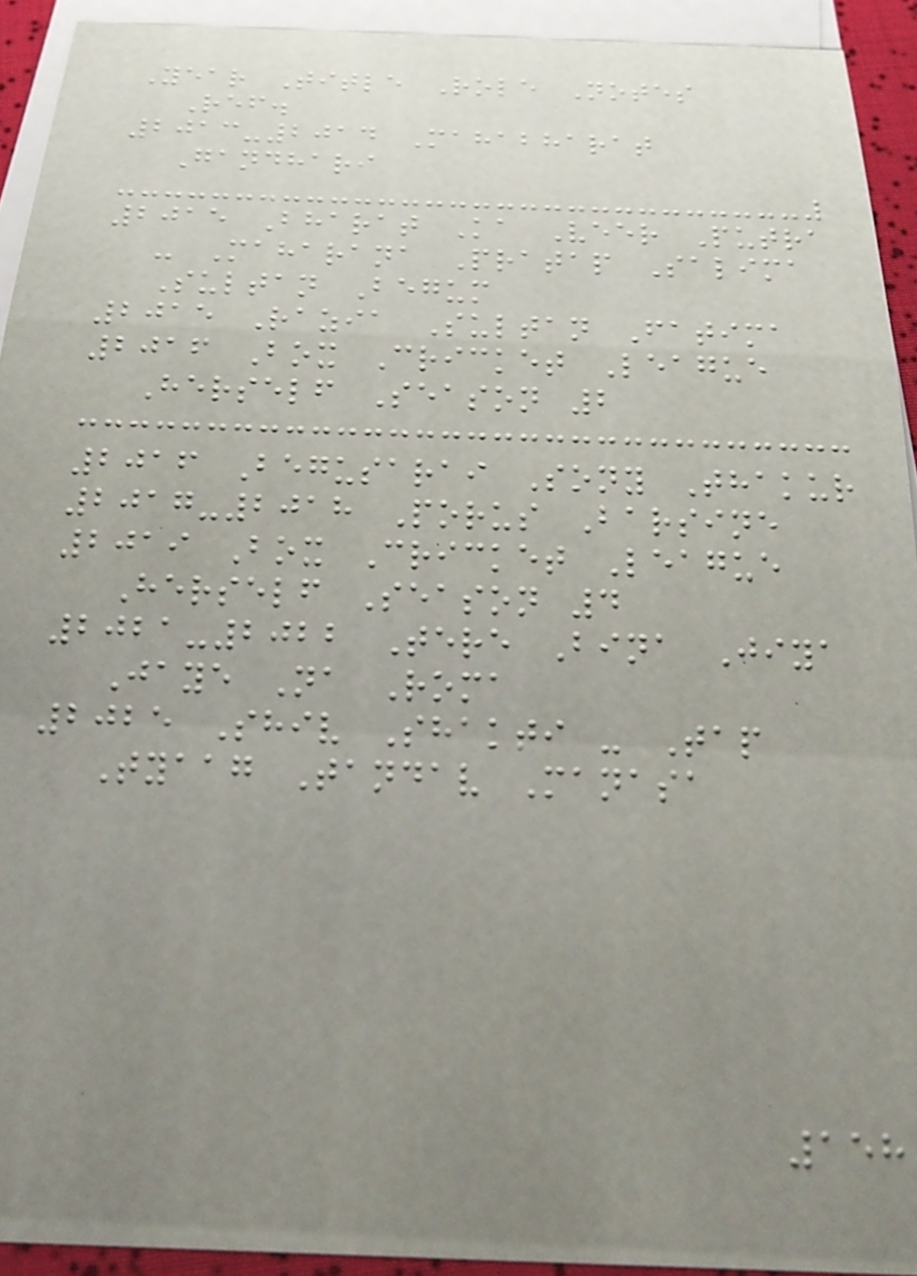Year Title Role Notes
Ref.
2013-2014 Mahabharat
Gandhari
2015 Bharat Ka Veer Putra
- Maharana Pratap Salima
Sultan Begum
2015 Razia Sultan Fatima
2016 Box Cricket League
Herself Season 2
2016 Begusarai Sony Thakur
2017-2018 Porus Barsine
2019 Box Cricket League
Herself Season 4
2021-2022 Tere Bina Jiya
Jaye Na Roma
2025 Shiv Shakti - Tap
Tyaag Tandav Manasa
158
